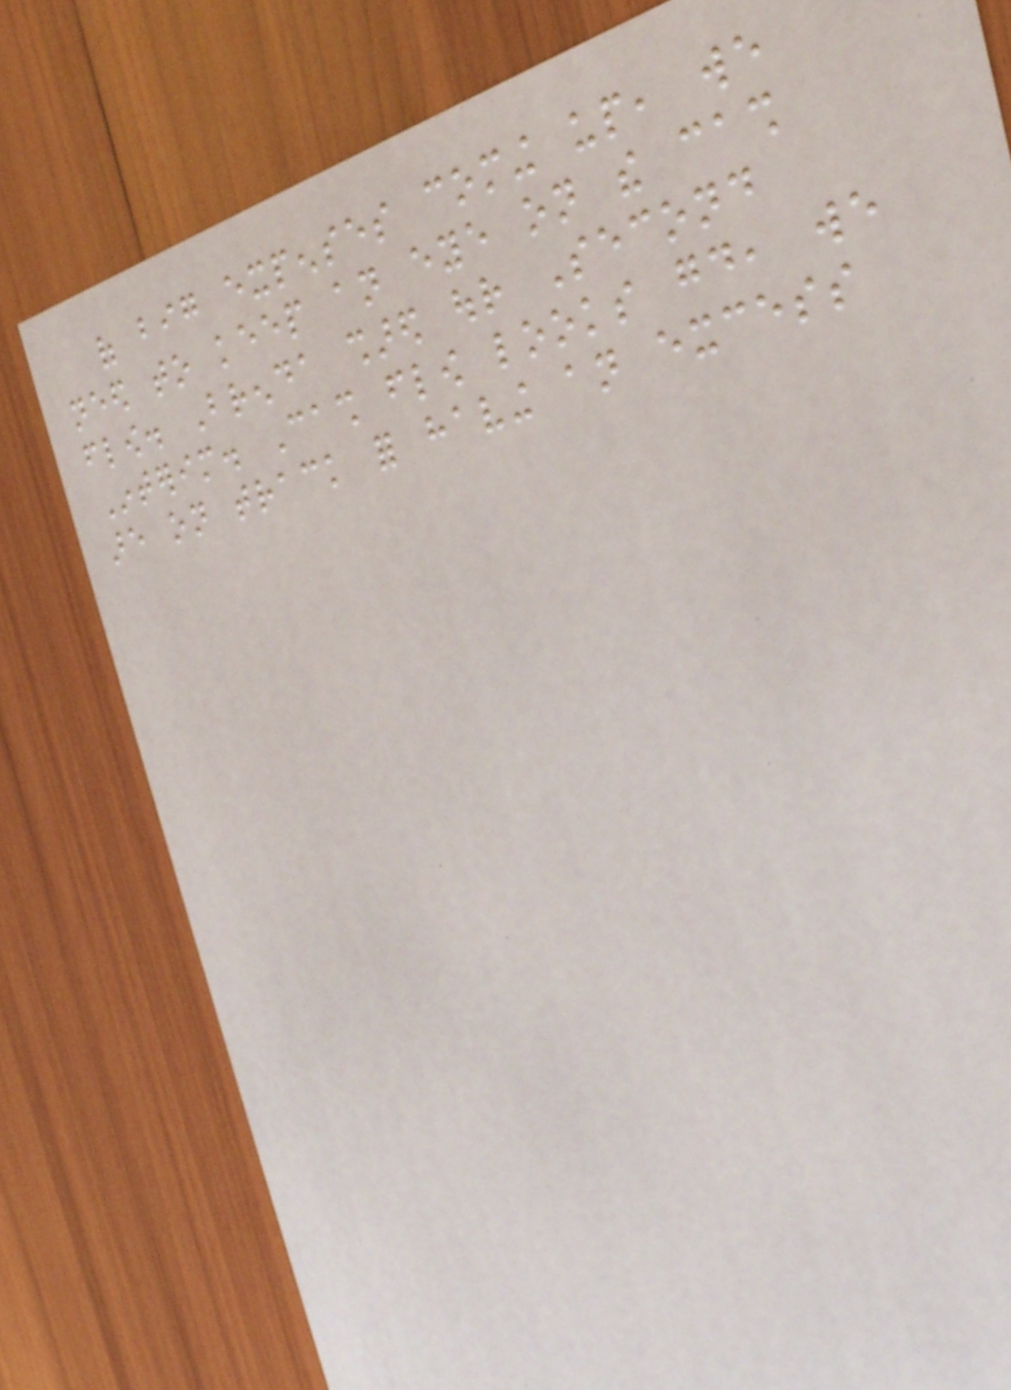of big expenses coming up, we
need to keep an eye on the cash
flow. Brenda shared our Second
Interim. Cash flow looks good, we
are on track for having an excess
